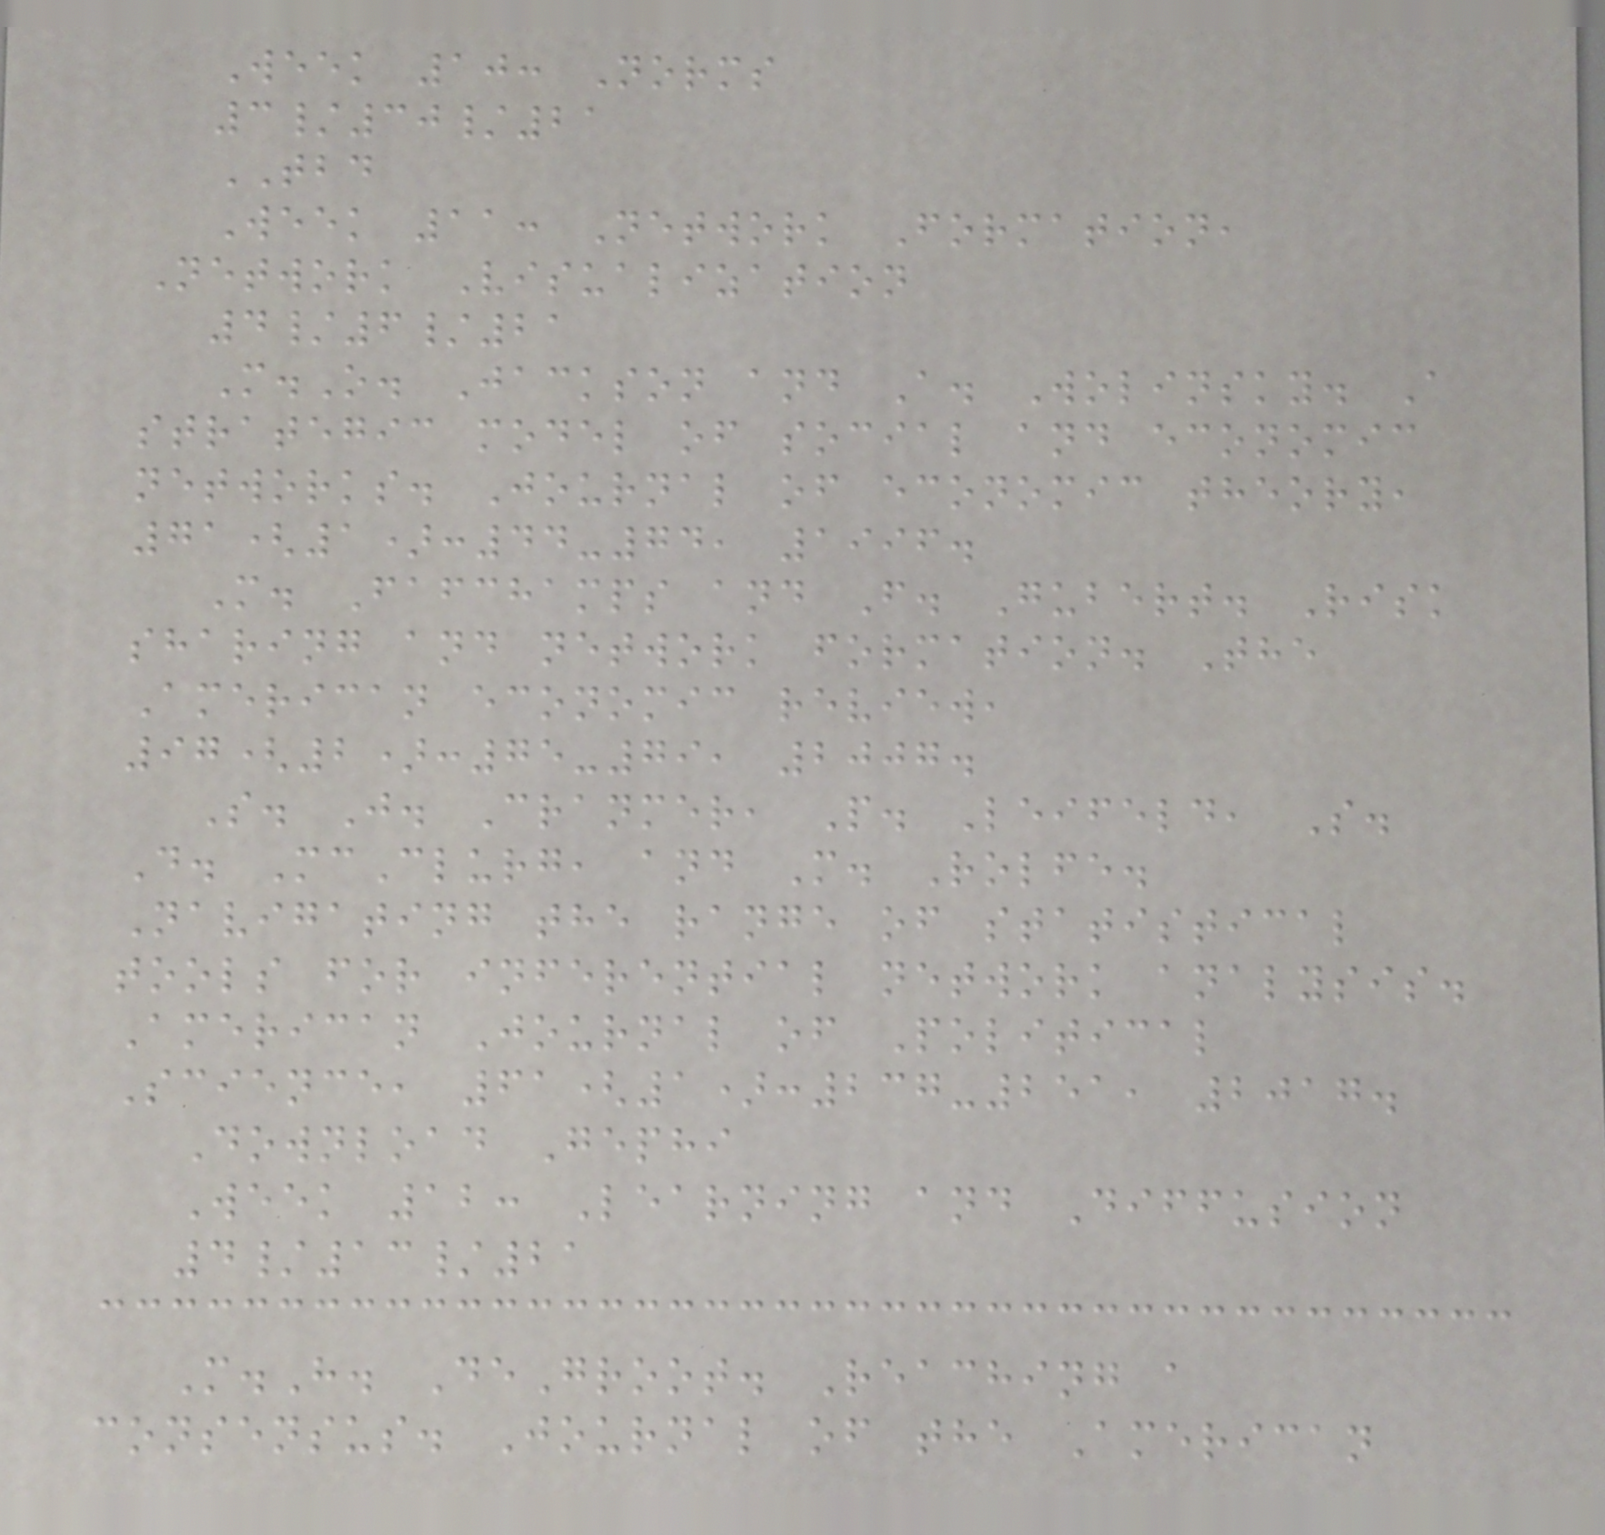Week 10: Norms
3/30/21
TBD
Week 11: Network Formation,
Network Visualization
4/6/21
M.O. Jackson and A. Wolinsky. A
strategic model of social and economic
networks. Journal of economic theory,
71(1):44-74, 1996.
M. Fafchamps and F. Gubert. Risk
sharing and network formation. The
American economic review,
97(2):75-79, 2007.
S. J. Cranmer, P. Leifeld, S.
D. McClurg, and M. Rolfe.
Navigating the range of statistical
tools for inferential network analysis.
American Journal of Political
Science, 61(1):237-251, 2017.
Download Gephi
Week 12: Learning and Diffusion
4/13/21
M.H. DeGroot. Reaching a
consensus. Journal of the American
